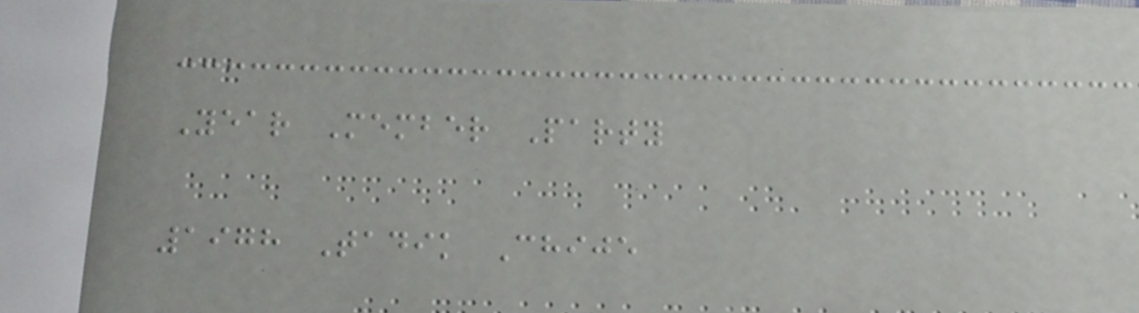Year Member Party
1978 Tadik Chije
